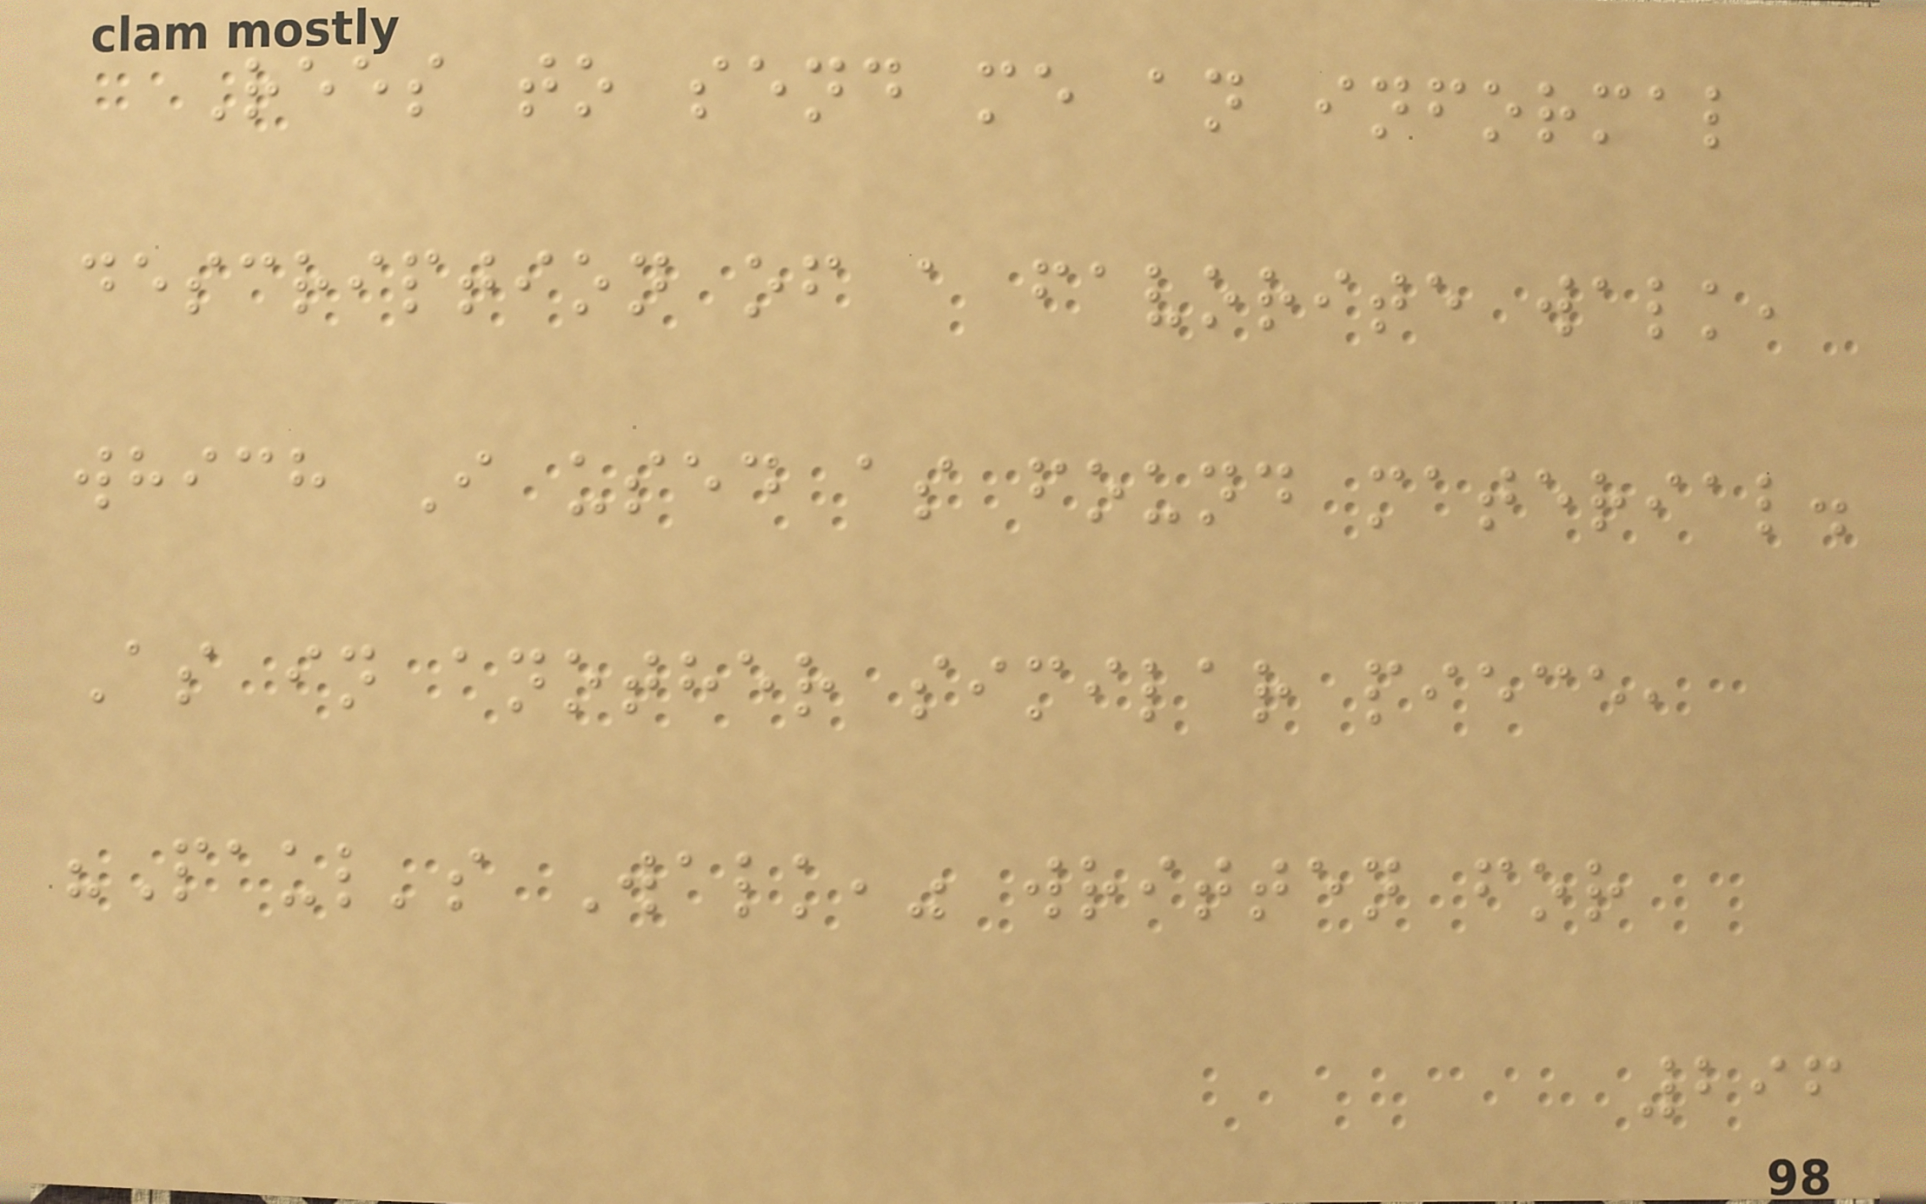Rees to send me an informal
description of a favorite walk,
which I used as found material.
As in another similar piece,
"Paul's Walk," written for
296
